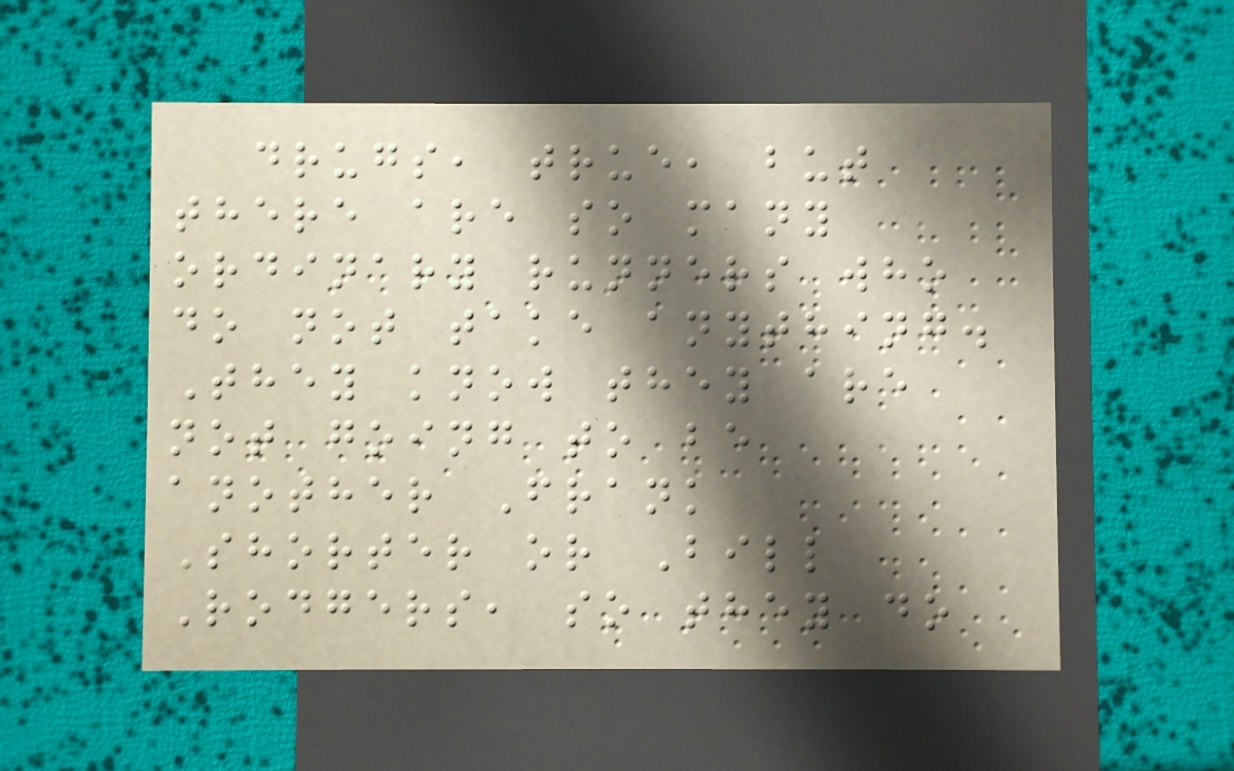drugs, true, but
there are so many
ordinary runners who
do not take anything.
They know they are
not going to be
another Frank
Shorter or Bill
Rodgers, so they do
